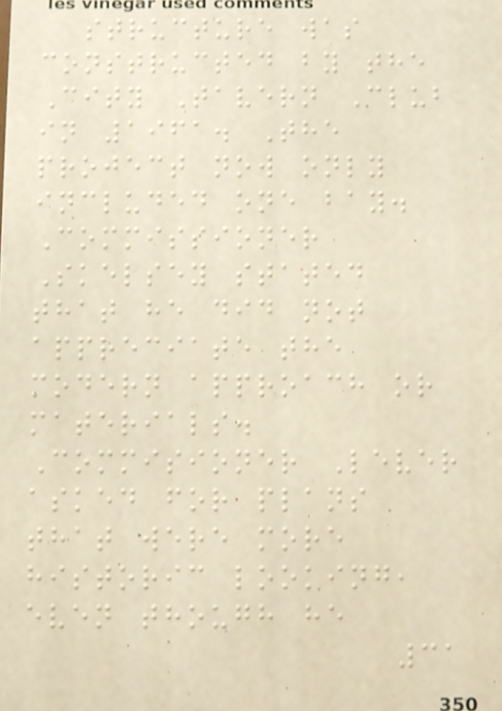structure was
constructed by the
City Tavern Club
in 1961. The
project now only
included one bay.
Commissioner
Skelsey stated
that he did not
appreciate the
modern approach or
materials.
Commisioner Lever
asked for plans
that were more
historic looking,
even though he
31
